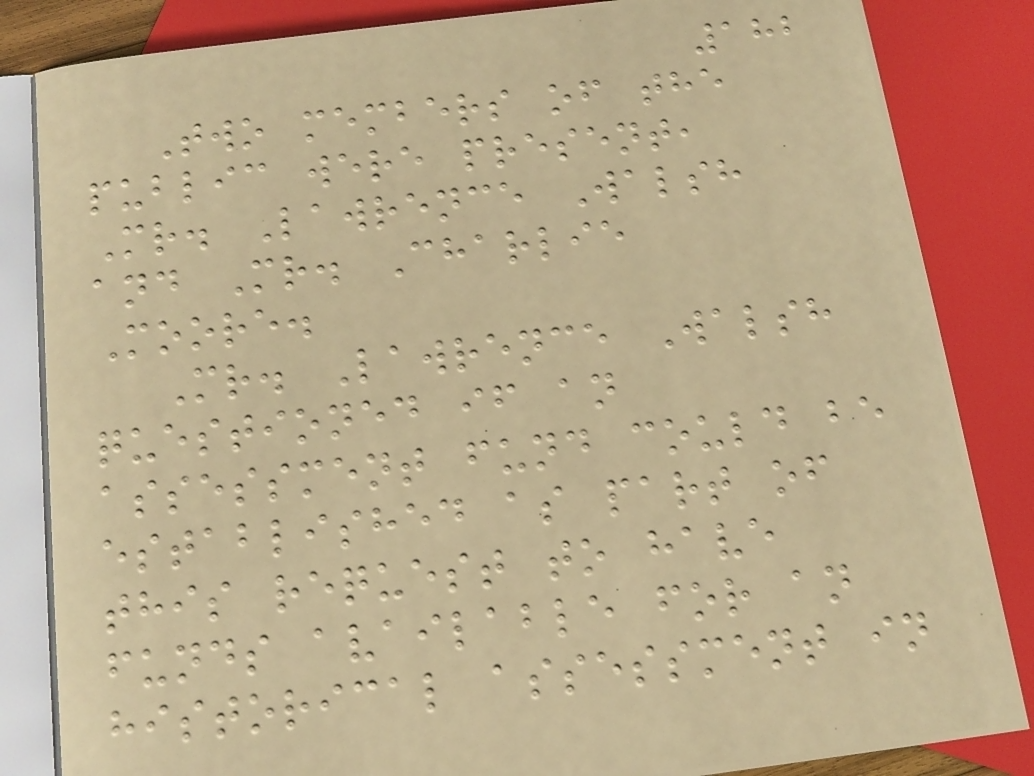182
Two members of the
public were present,
Mr. Lawrence Walsh
and Mr. Charlie
Moore.
Mr. Lawrence Walsh
questioned if an
assessment fund could be
established as part of
this request to have
funds available for an
historical assessment in
